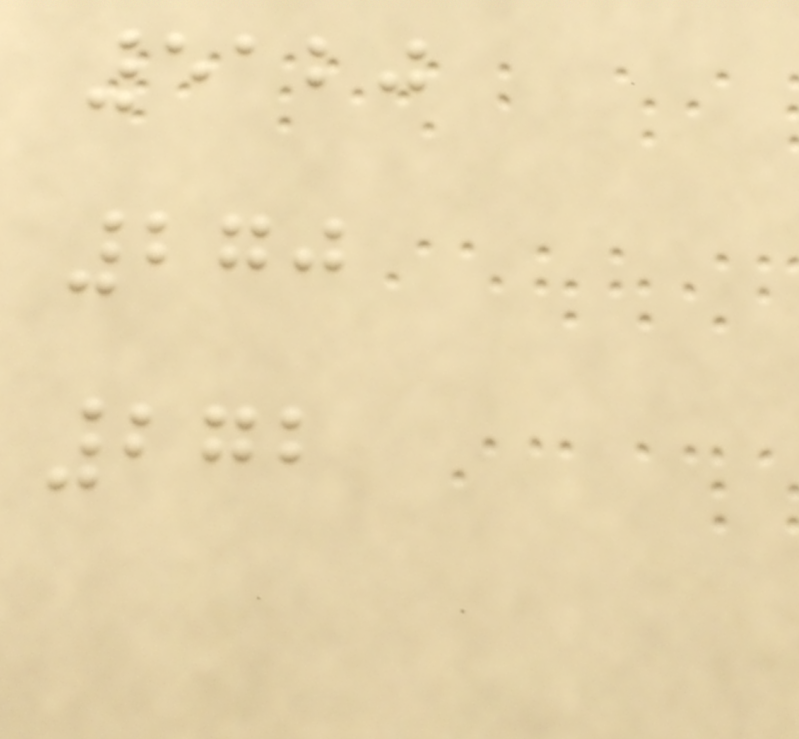5120
270
272
